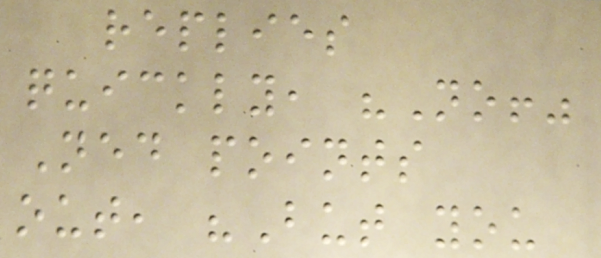replies
quickly, "No!"
Ned points
out, "But you
